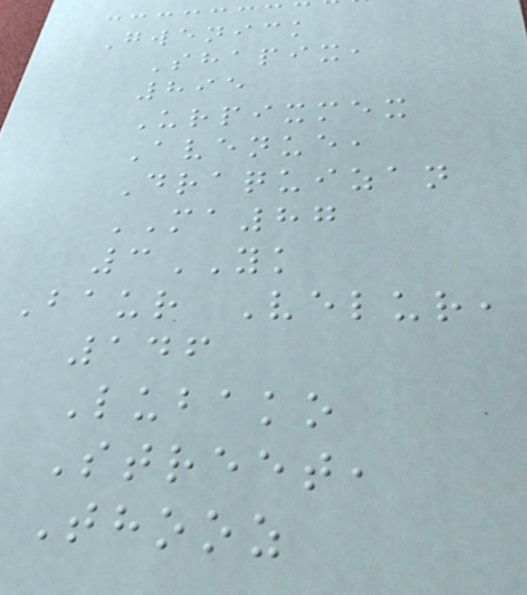Gwenick
Shapix,
895
Urpixmex
Avenue,
Draquizan
MA87
3YK
Baur Velur,
146
Lubako
Street,
Thooz
